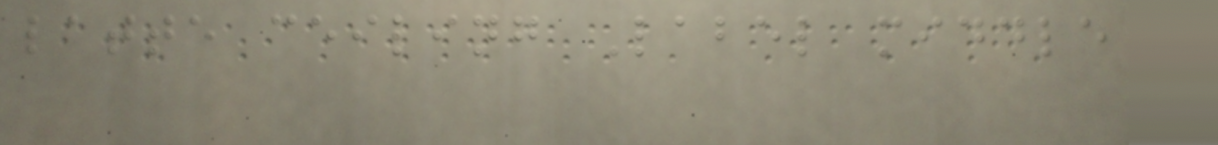latte ceiling Label middle
